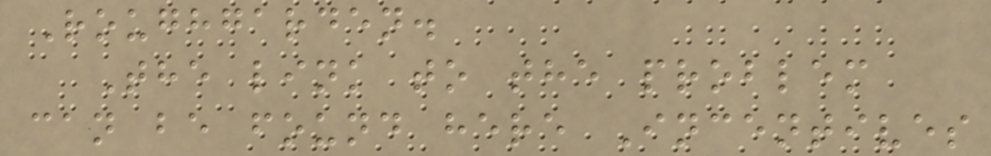Roughgarden.
The link to the problem
can be found here Incentives
